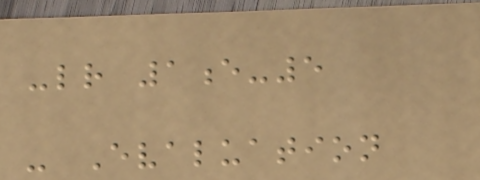-lr 1e-5
- Evaluation
